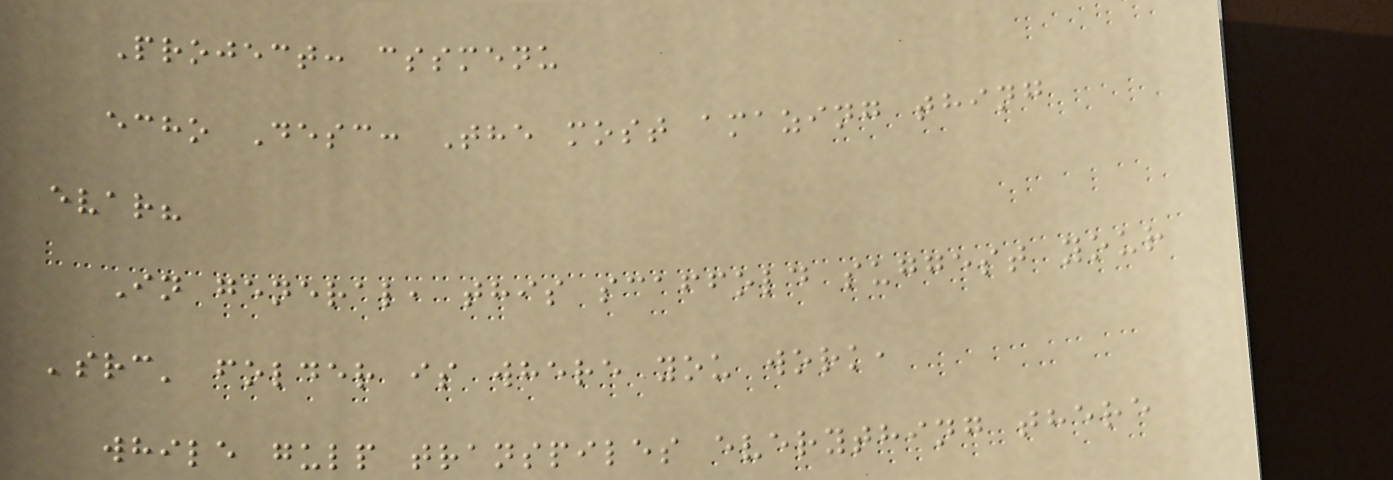Project: cssmenu
echo Desc: The most amazing thing
evar?
In general, this scaffold suggest your
'src' folder is where you work,
while gulp transpiles everything there
